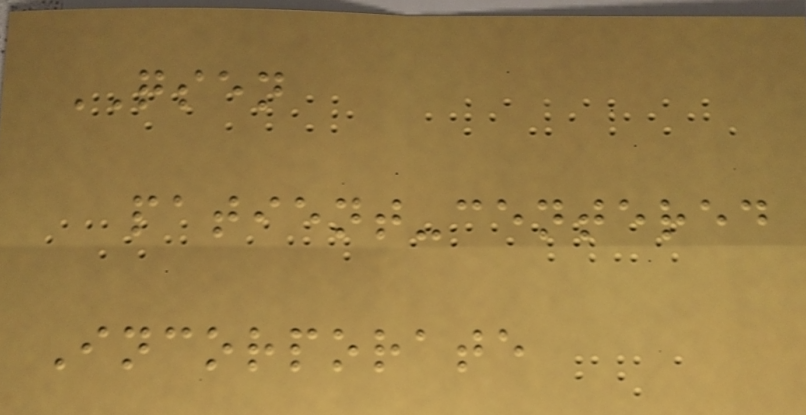QSEN
patient-centered
Incorporate
